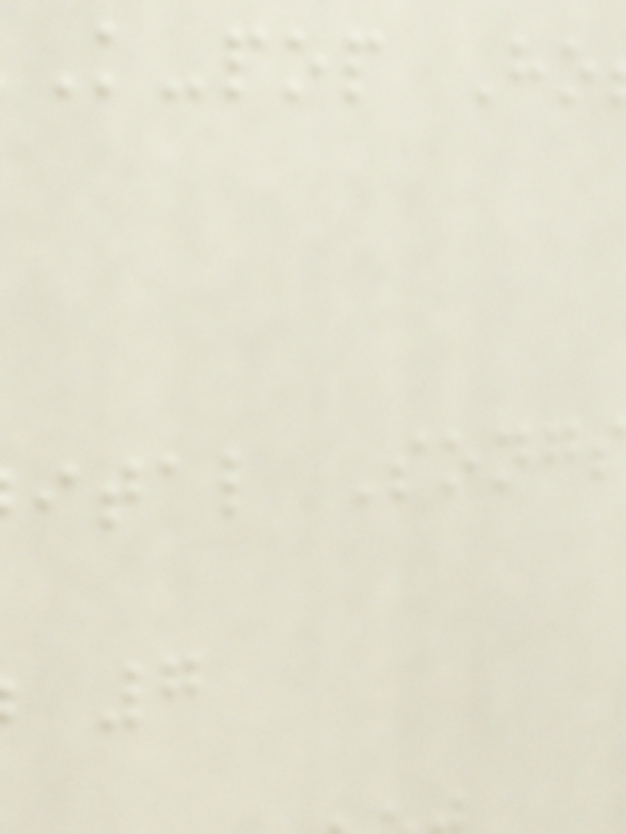K-pop Ho
ital Song
